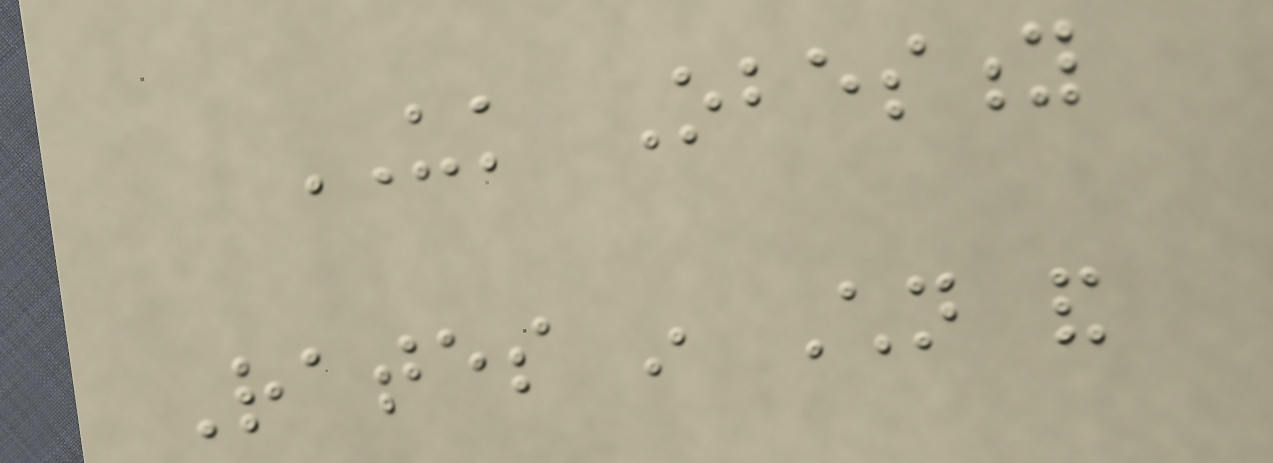UK Obesity
Rates in Children and
